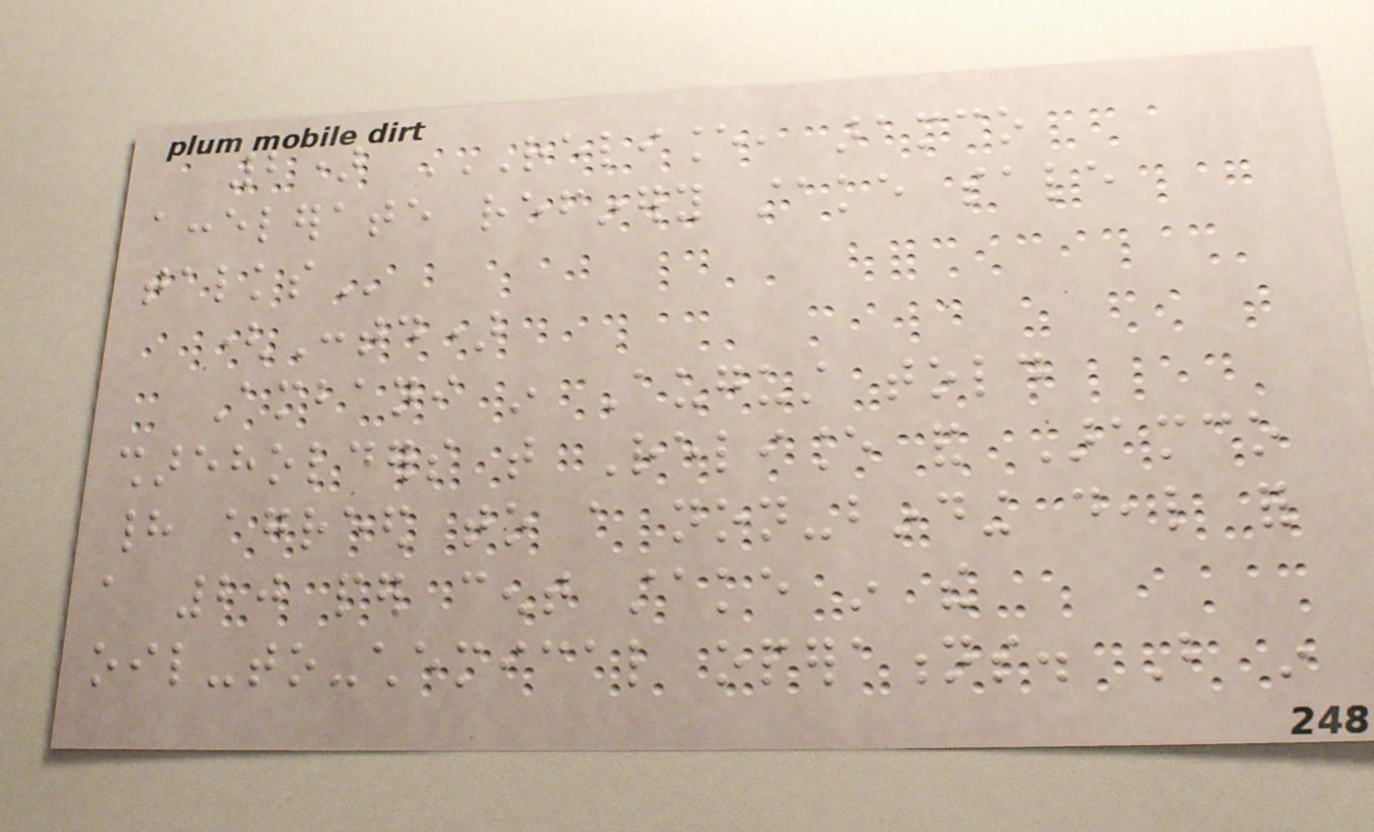2) RELIANCE, ARAMCO
ACCELERATE REFINERY STAKE SALE
TALKS
(Contd)
Ambani in August told
shareholders that Reliance and Aramco
had agreed to a non-binding deal for
a 20 per cent stake in the
oil-to-chemical operations. But in
